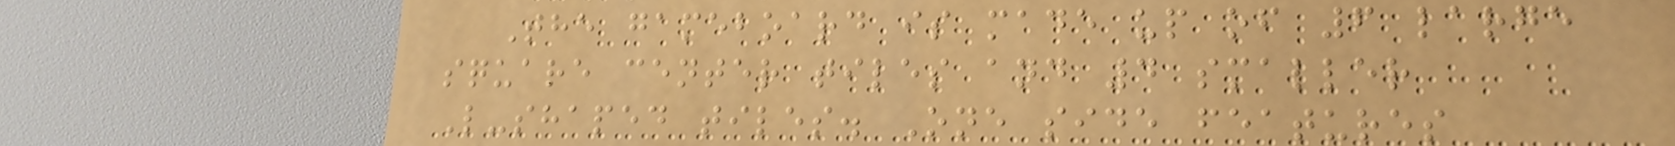The gameboard is made up of 6 large
square center tiles and 4 smaller
L-shaped tiles. One side features
